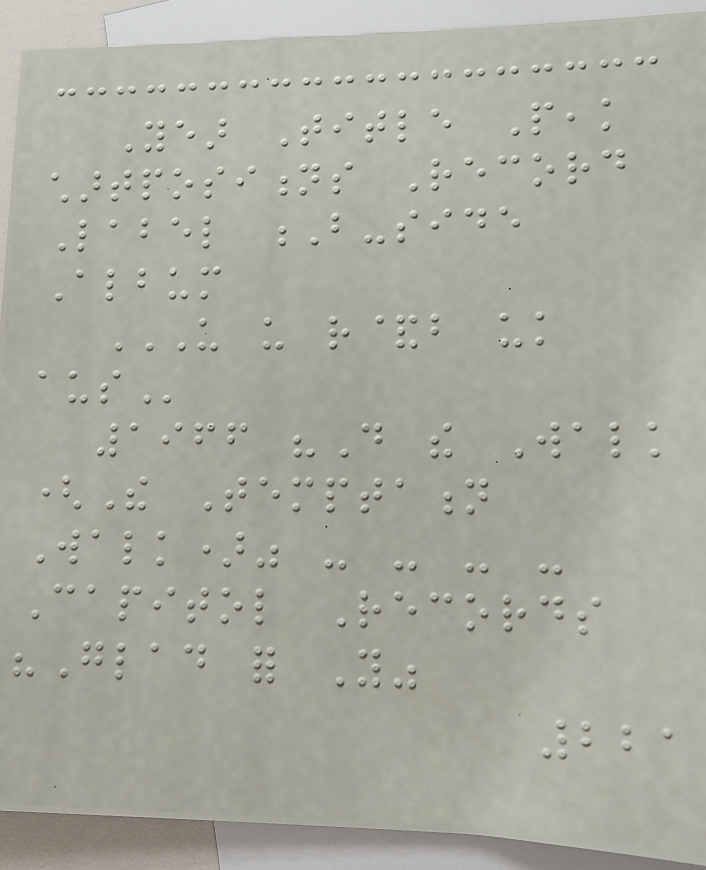Year Title Peak
chartpositions Record
Label B-side
Album
US US R&B UK
AUS
1966 "Do the Walk
(The Temptation
Walk)" - - - -
Capitol Records
"Glad for You"
221
